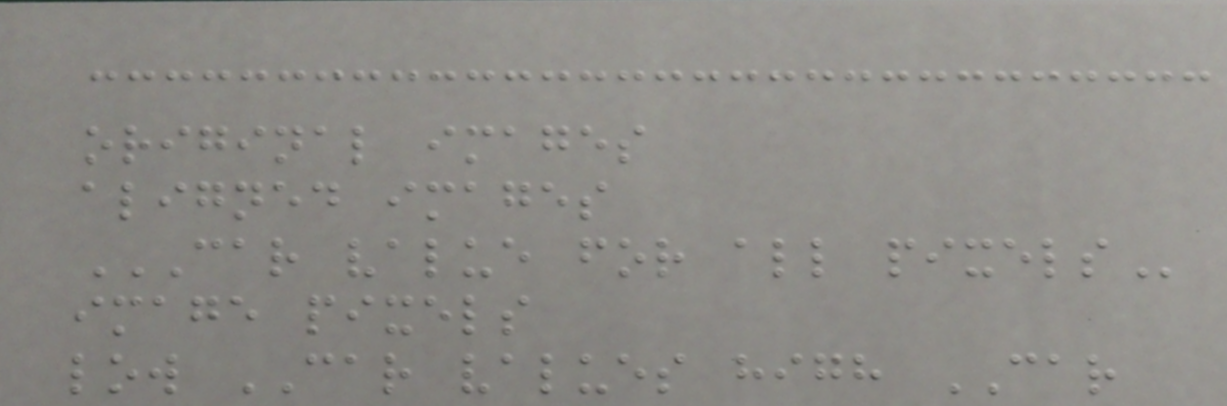original images
aligned images
CAR VALUE FOR ALL PIXELS
image pixels
low CAR values high CAR
